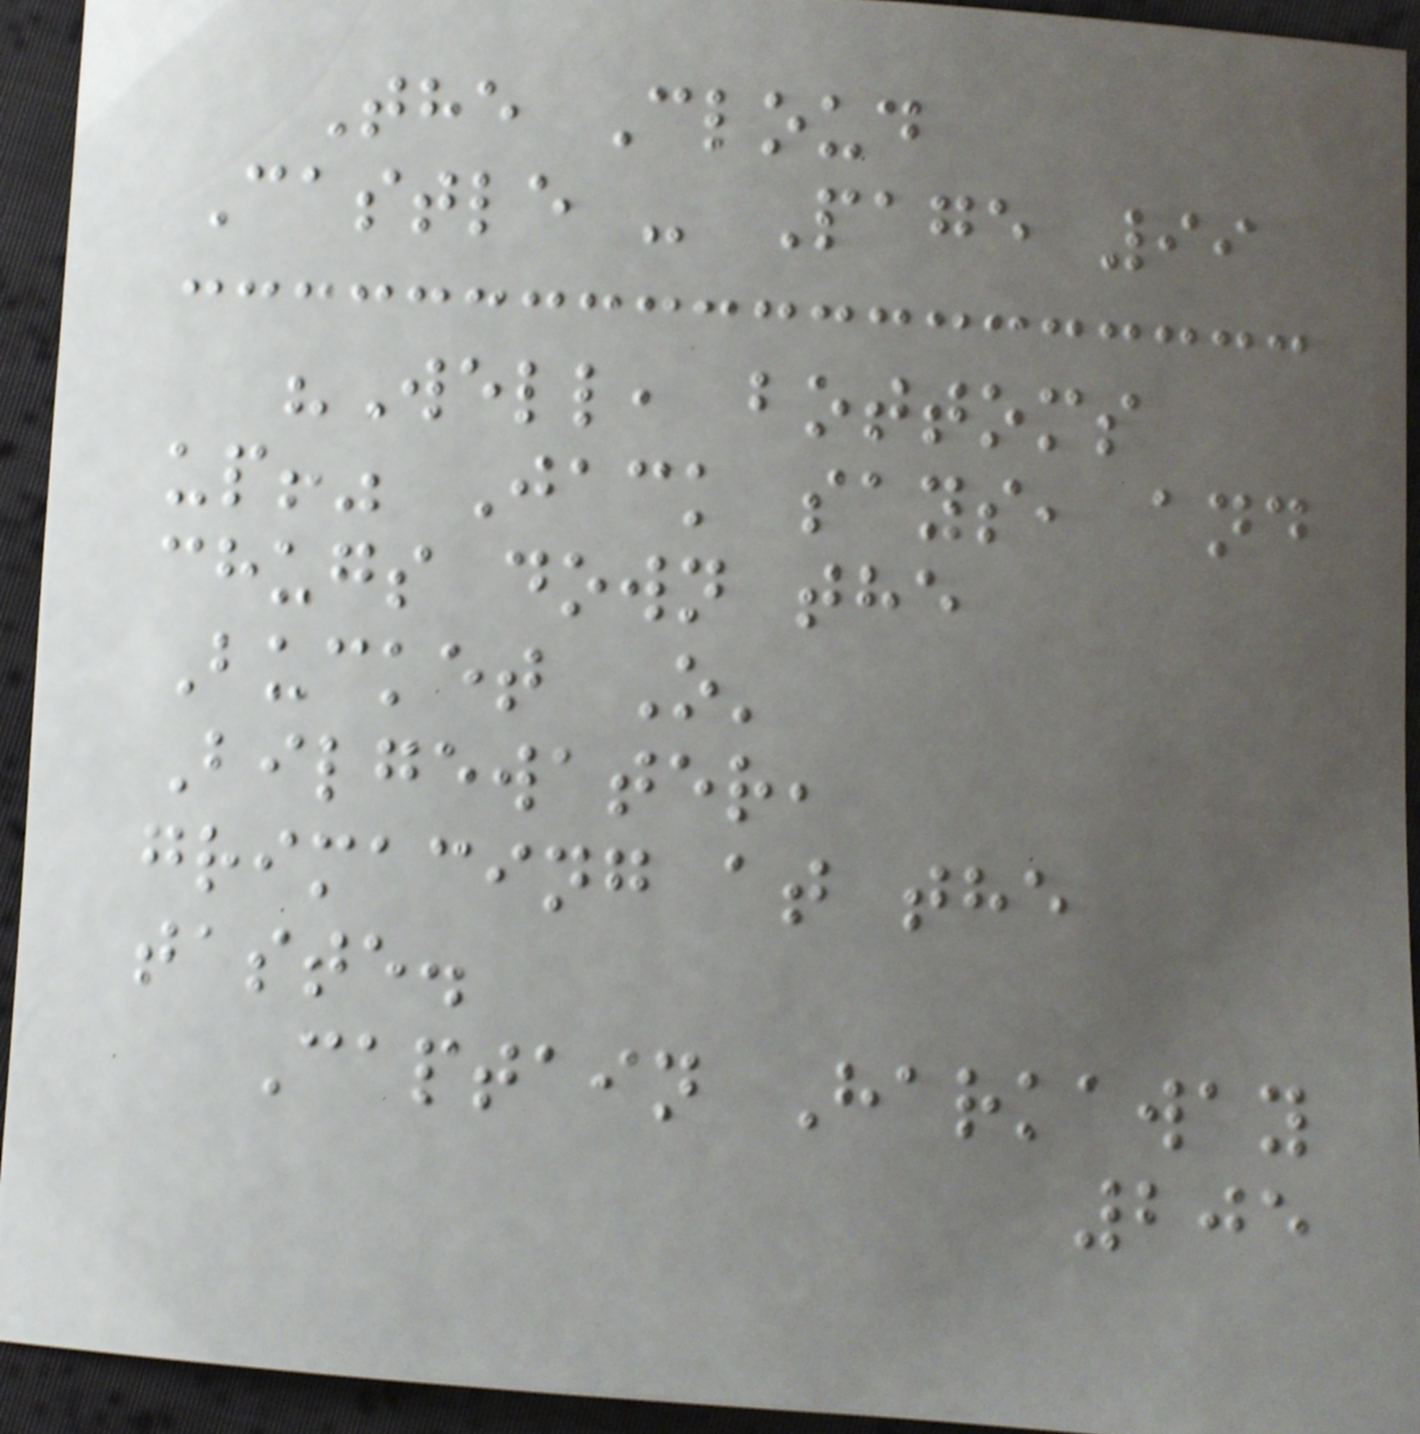The Cloud
Castle - Page 99
"Well, bottoms
up!" Jack says, and
chugs down the
Bucket O'
Bilgewater,
grimacing at the
taste.
Captain Harkaway
205
